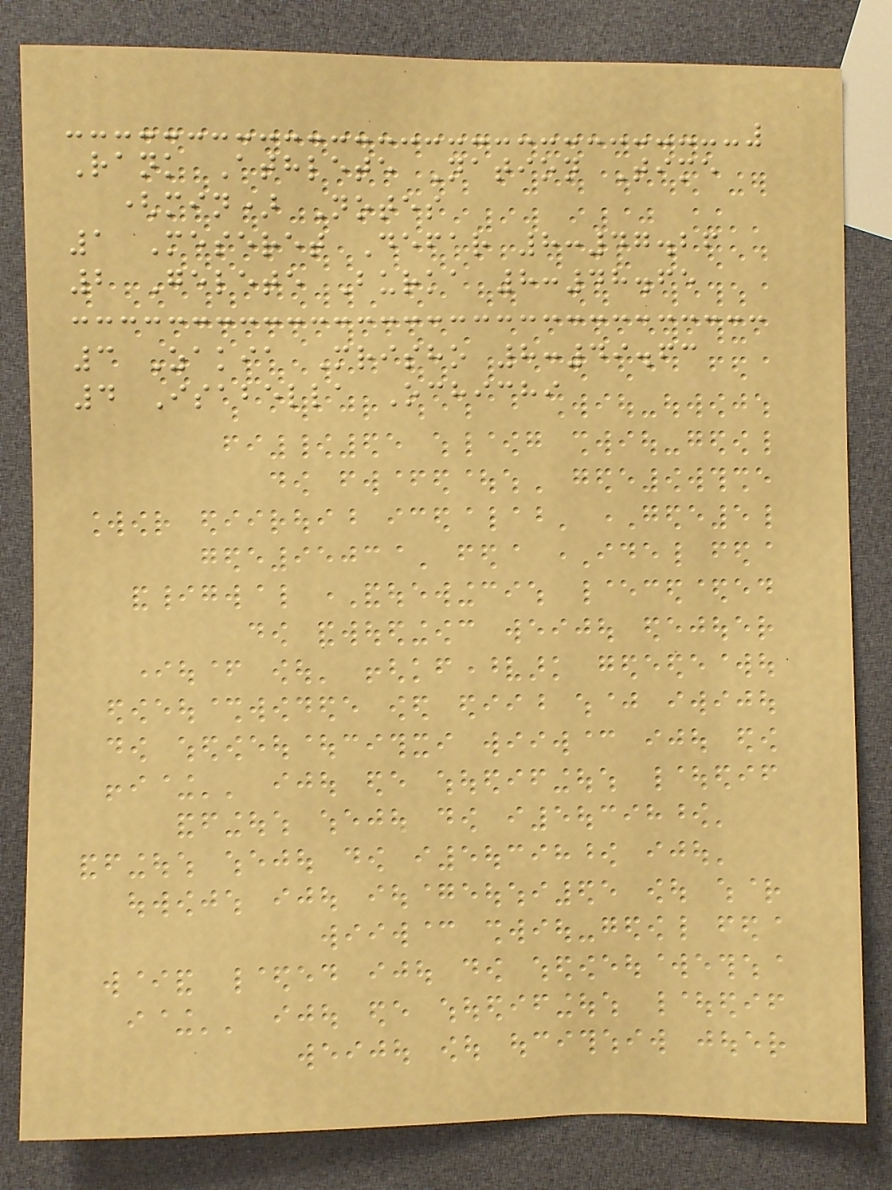Rank Athlete Nation Time
(min) Notes
1 Meseret Defar 8:47.26
2 Gelete Burka 8:48.65
3 Zakia Mrisho 8:49.63
4 Isabella Ochichi
